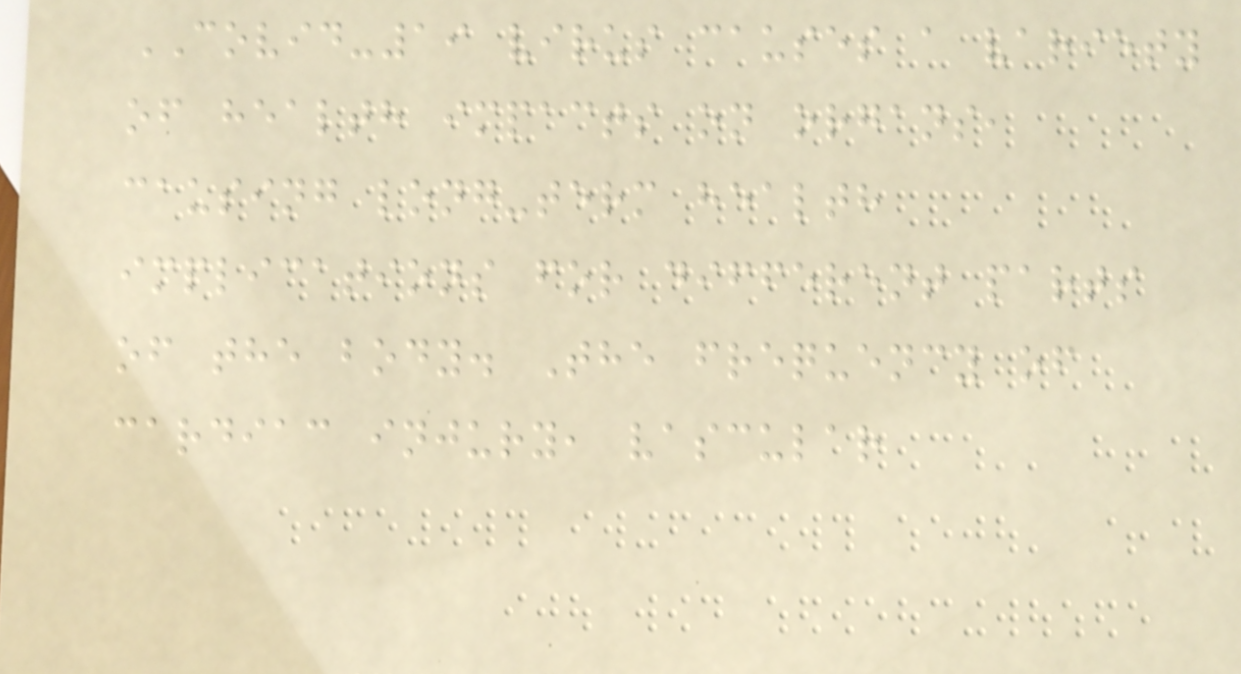COVID-19 virus causes a variety
of health impacts on organs,
causing long-term health
implications for different parts
of the body. The frequency of
cardiac injury, vascular
